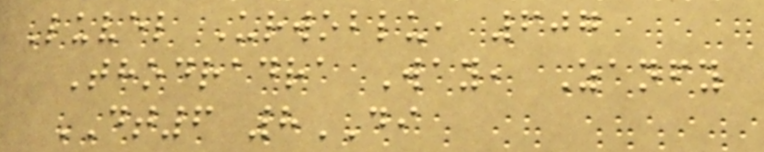Luvel Urwoblu, 607
Thodradra Way, Zanfy
DT6 8DI
